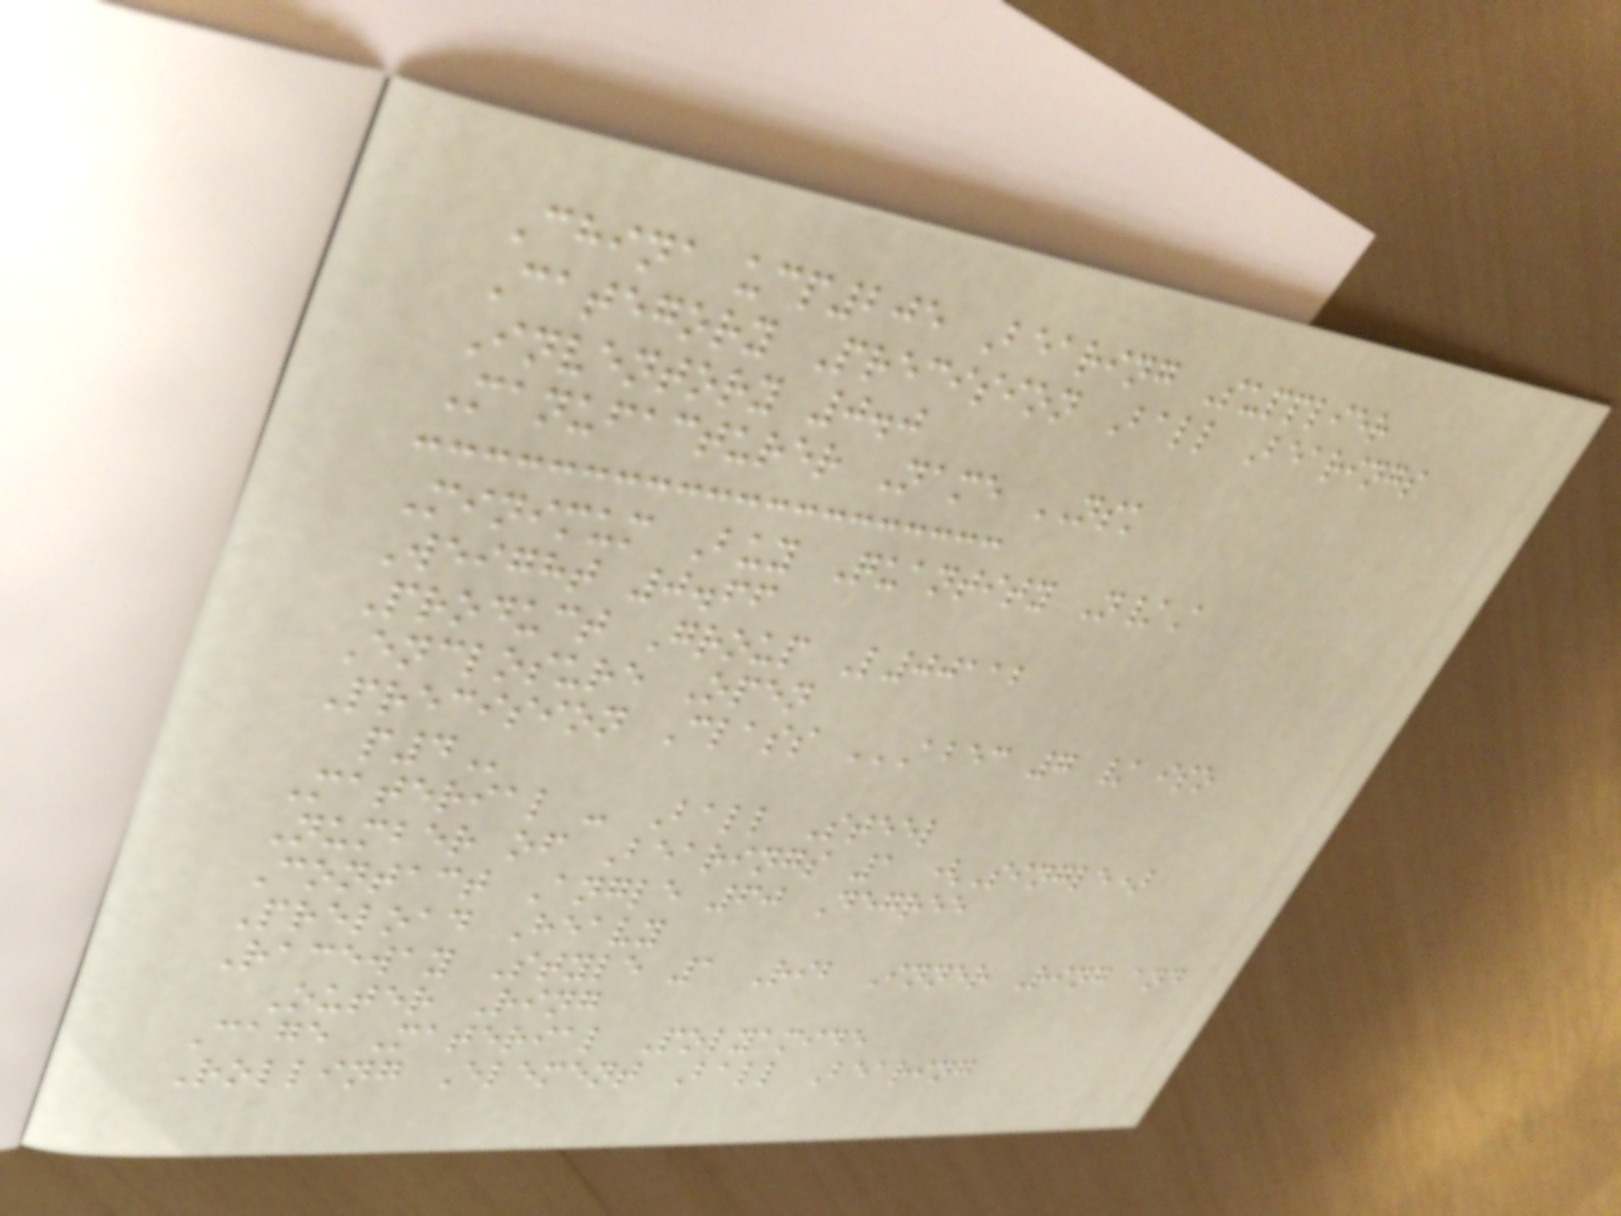China ucp205 Bearing Supplier
Category Precision Ball Bearings
Inventory 0.0
Manufacturer Name NSK
Minimum Buy Quantity N/A
Weight 0.66
Product Group L00112
Enclosure Open
Precision Class ABEC 7 / ISO
P4
Material - Ball Steel
Number of Bearings 1 (Single)
Contact Angle 60 Degree
Preload Heavy
Raceway Style 1 Rib Inner Ring and
Outer Ring
Cage Material Polyamide
Rolling Element Ball Bearing
